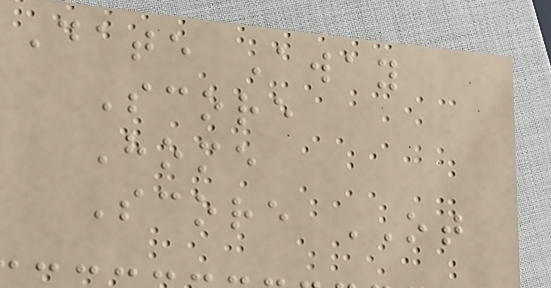Date Away
Score
Home
Score OT
